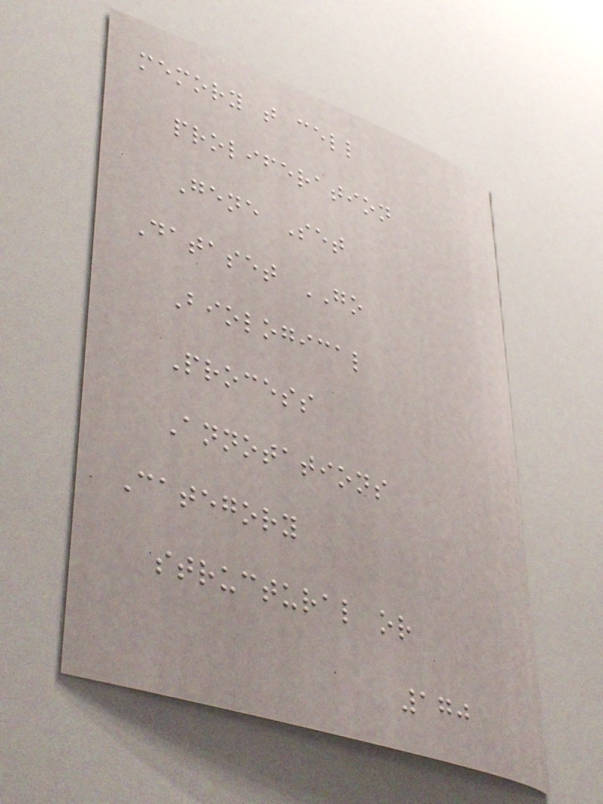memory t cell
proliferation
Gene Set
Dataset GO
Biological
Process
Annotations
Category
structural or
170
